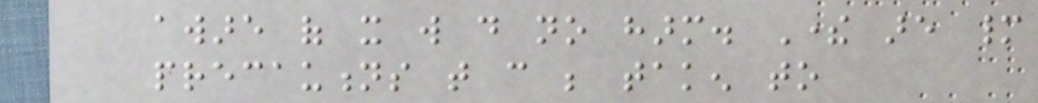aware of it will do no harm. There are many
precautions that can be taken to
